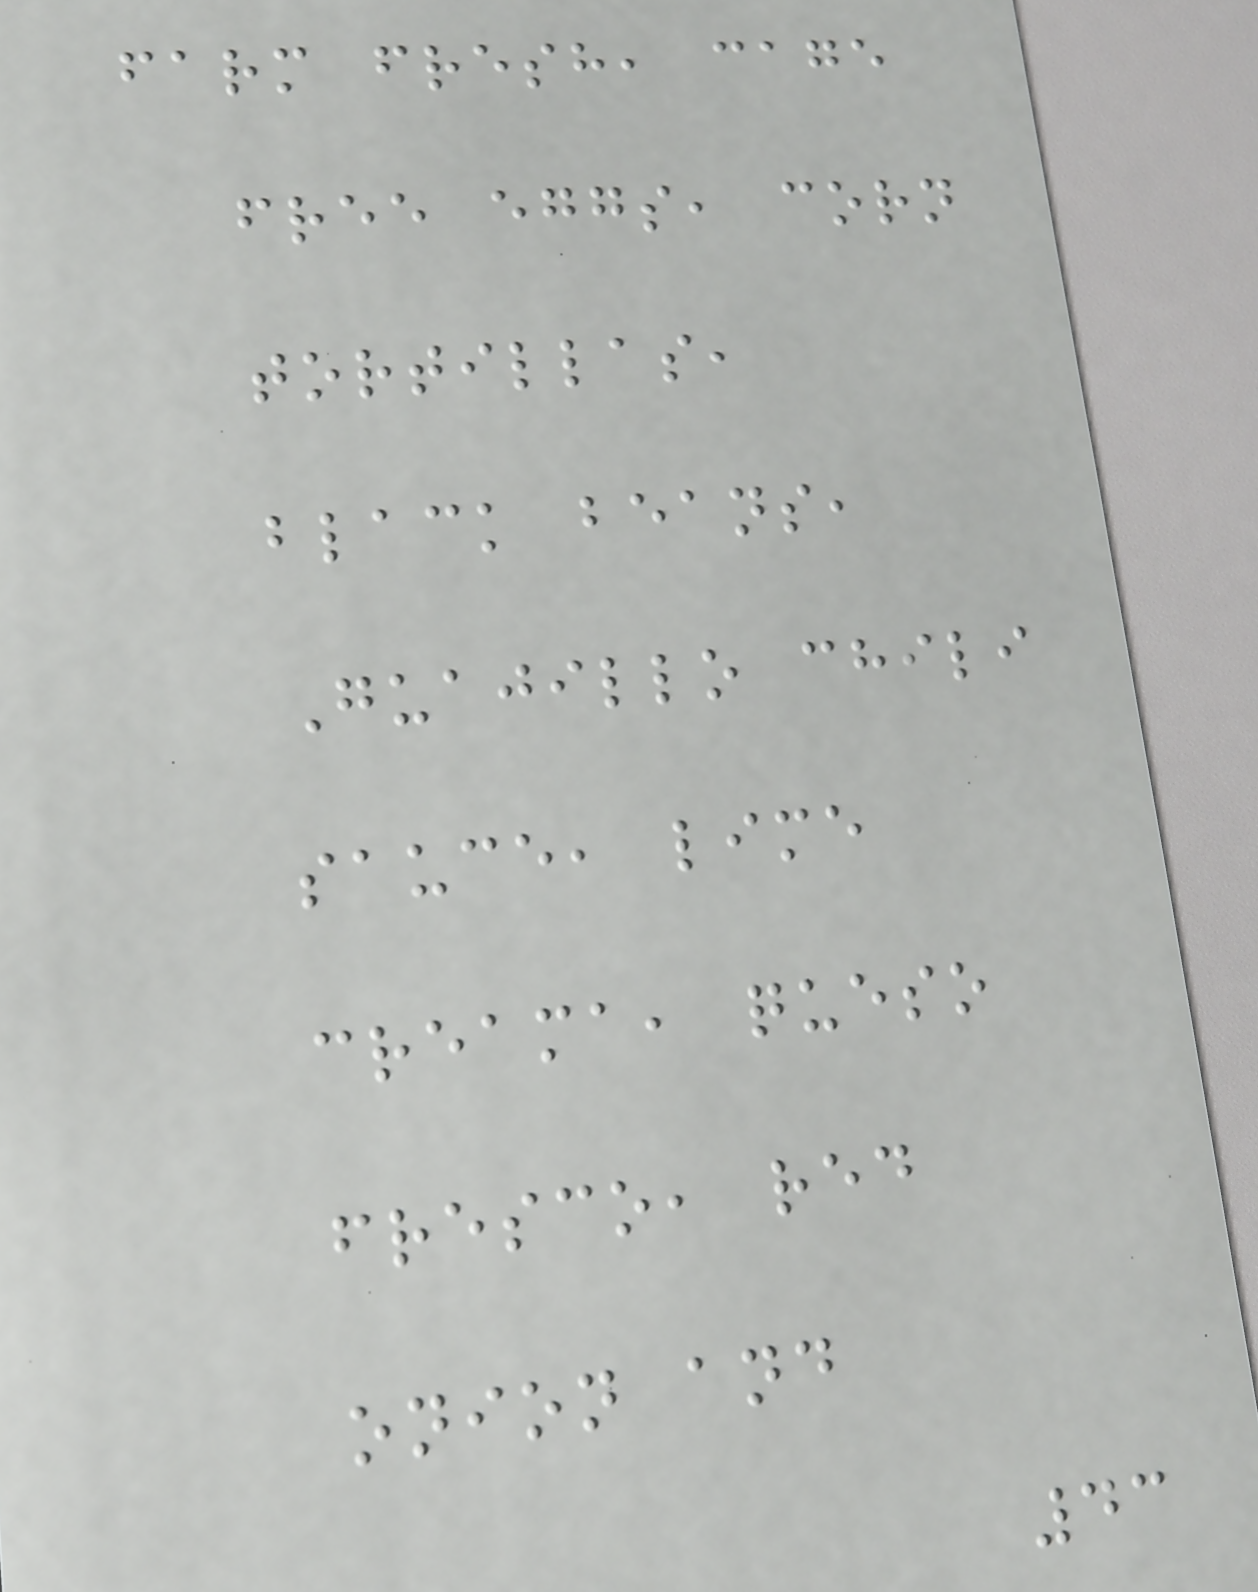farm fresh, cage
free eggs, corn
tortillas,
black beans,
Guajillo chili
sauce, lime
creama, queso
fresco, red
onion and
43
